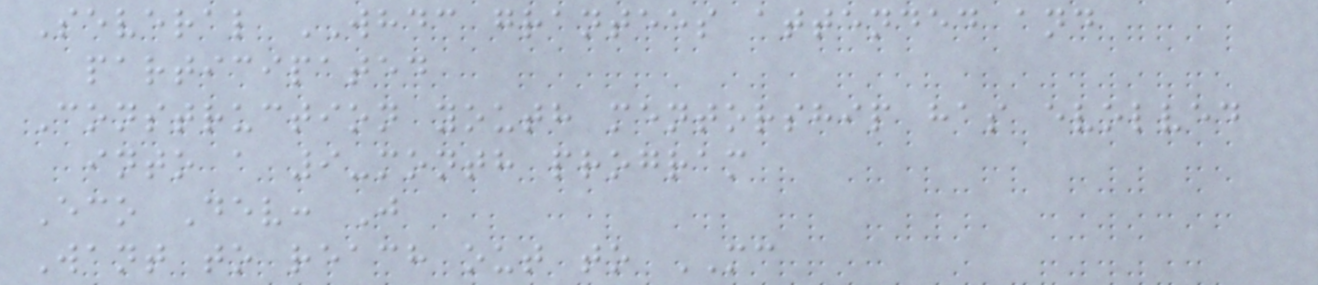Several WHDC grantees attended and
participated
Construction youth mentorship has evolved
into a 9-month program
Eco Dev: J
Want to reach out to MC
